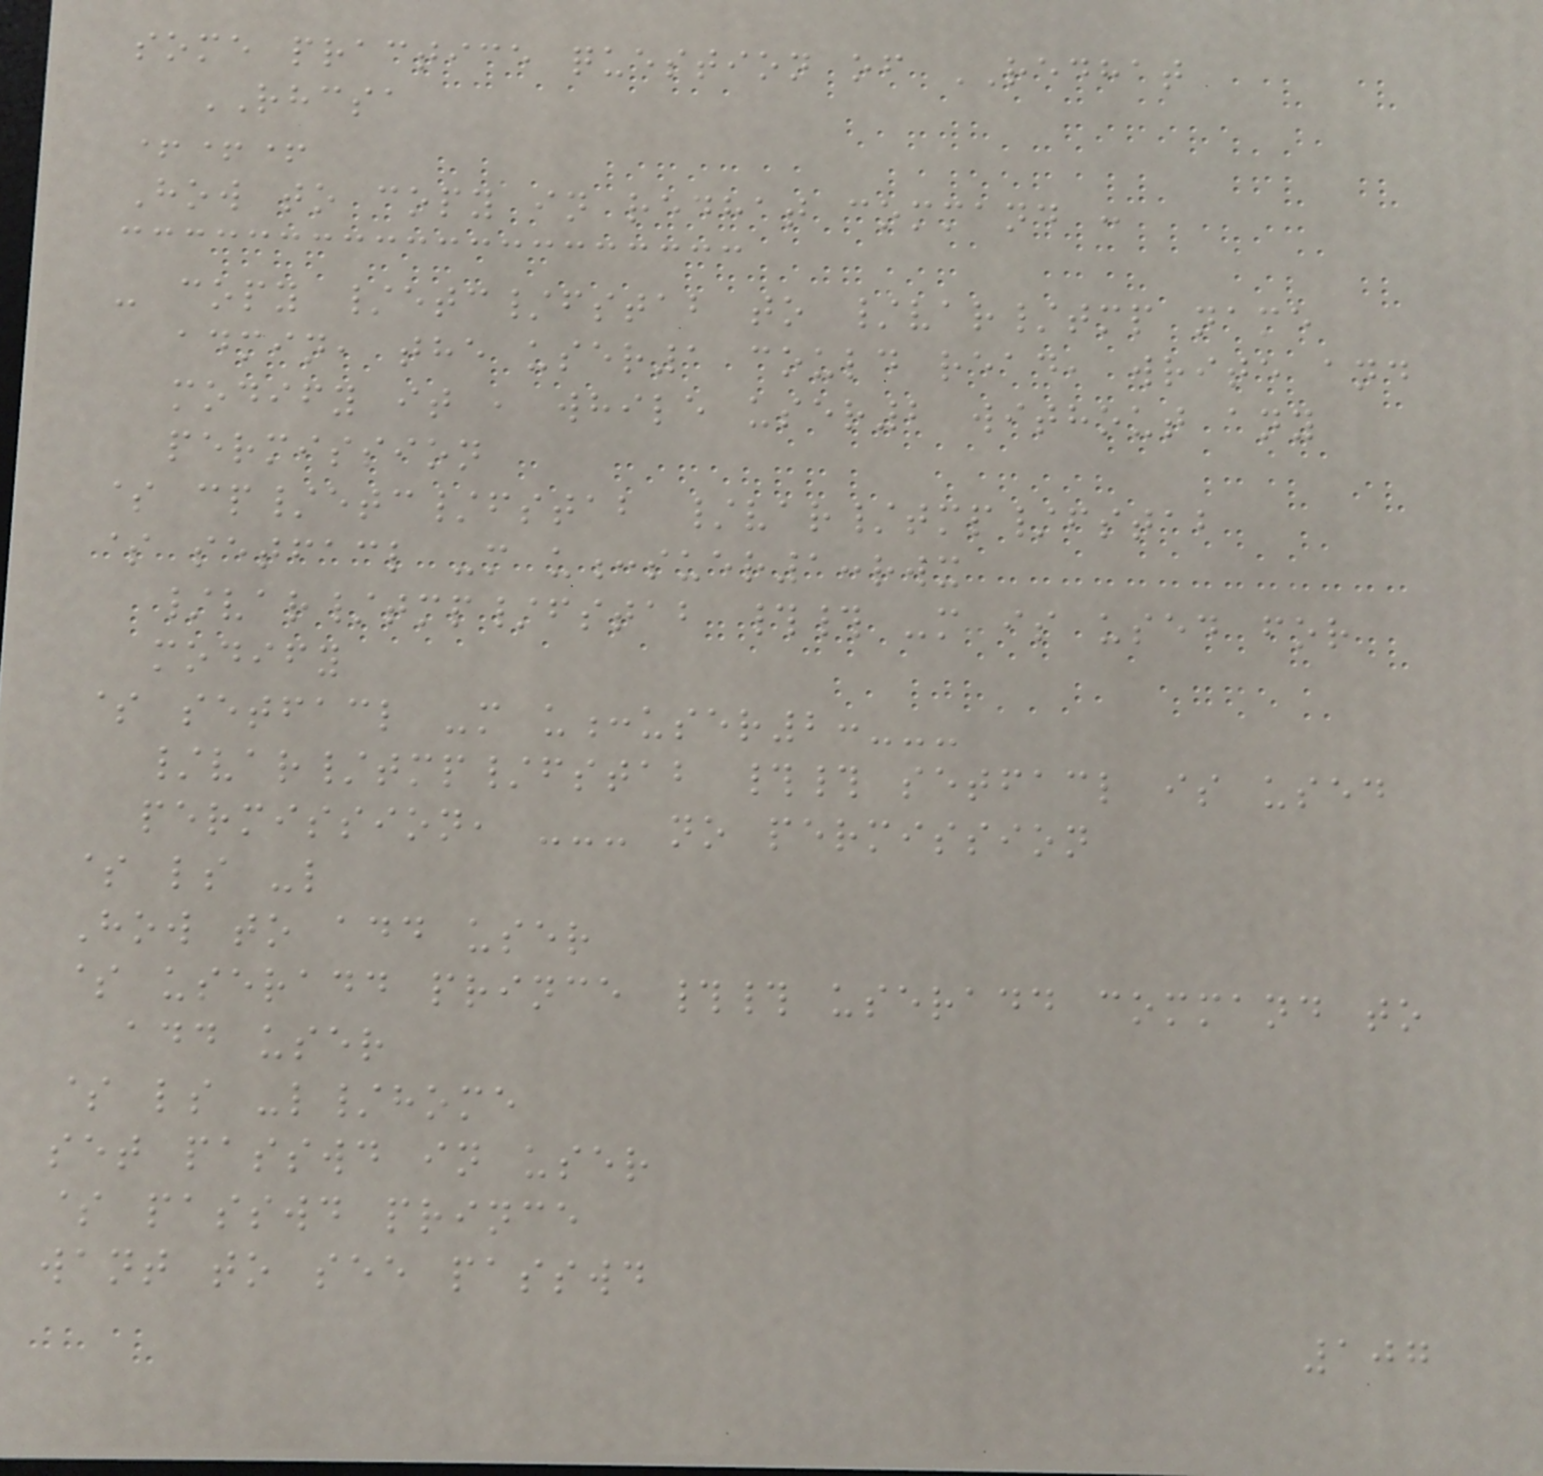some practice question of REDHAT
RHCSA
+++
How to copy in redhat command :
- copy /etc/fstab to /var/tmp name
admin, the user1 could read, write and
modify it , while user2 without any
permission
$ cp/etc/fstab /var/tmp/fstab
$ setfacl -m u:suer1:rwx
/var/tmp/fstab ## -m is used for
modify
$ setfacl -m u:user2:---
/var/tmp/fstab ## setfacl is used
permission, --- no permission
$ ls -l
How to add user
$ useradd prince ## useradd command to
add user
$ ls -l/home
set passwd in user
$ passwd prince
want to see passwd
107
